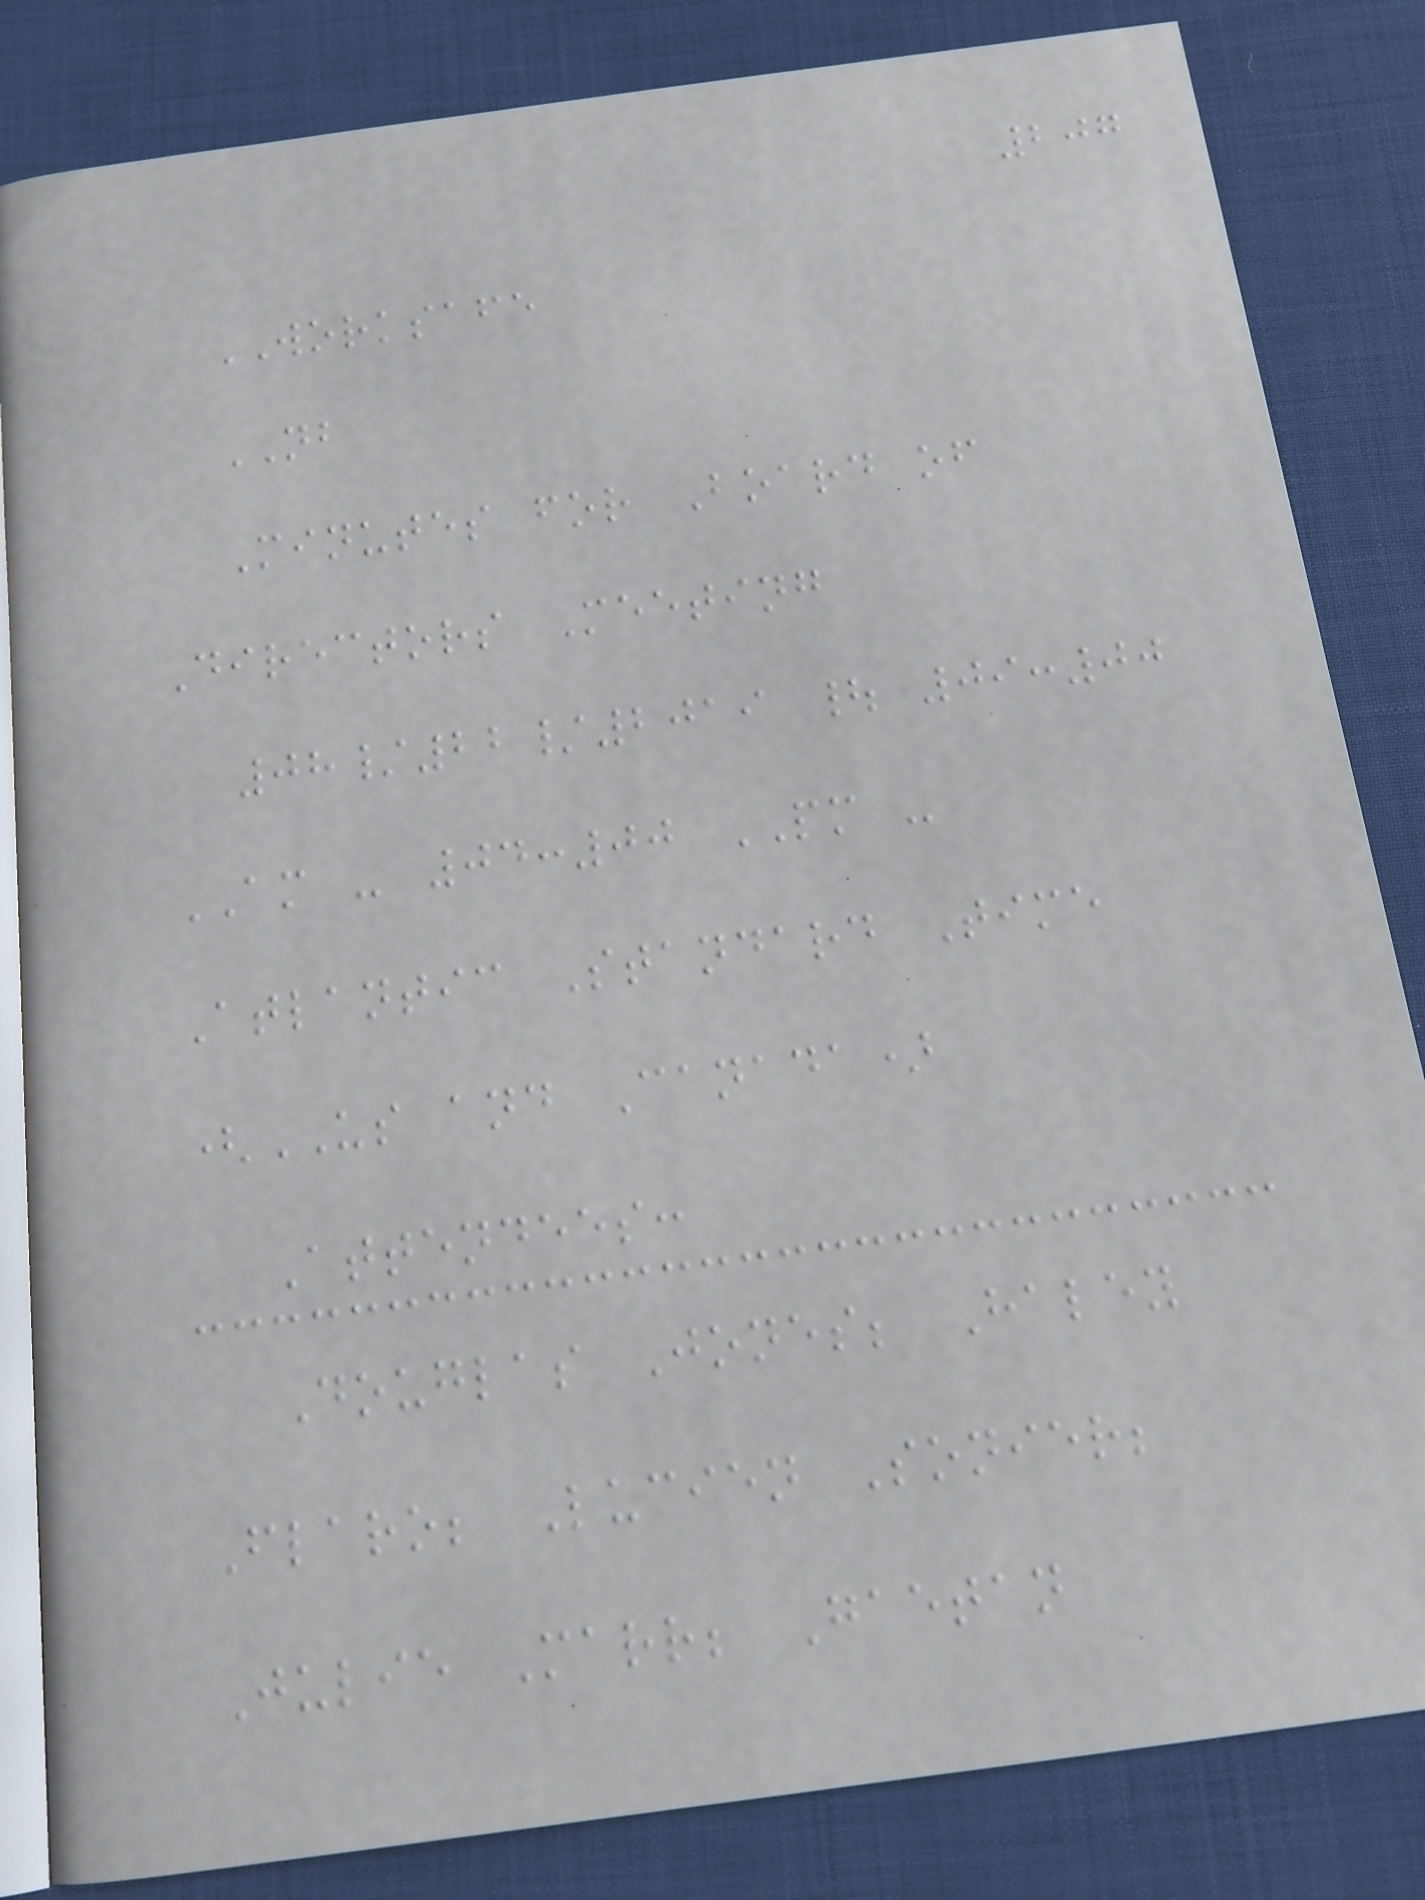207
WORKSAFE
NB
Minutes for Board of
Directors Meeting
08/22/2019 | 09:00
AM - 04:00 PM -
Atlantic Standard Time
(US and Canada)
Attendees:
Douglas Jones; Haley
Flaro; Lucien Sonier;
Julie Marr; Gaetan
